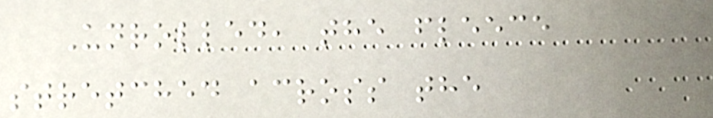Unrolled, the fleece
stretched across the
